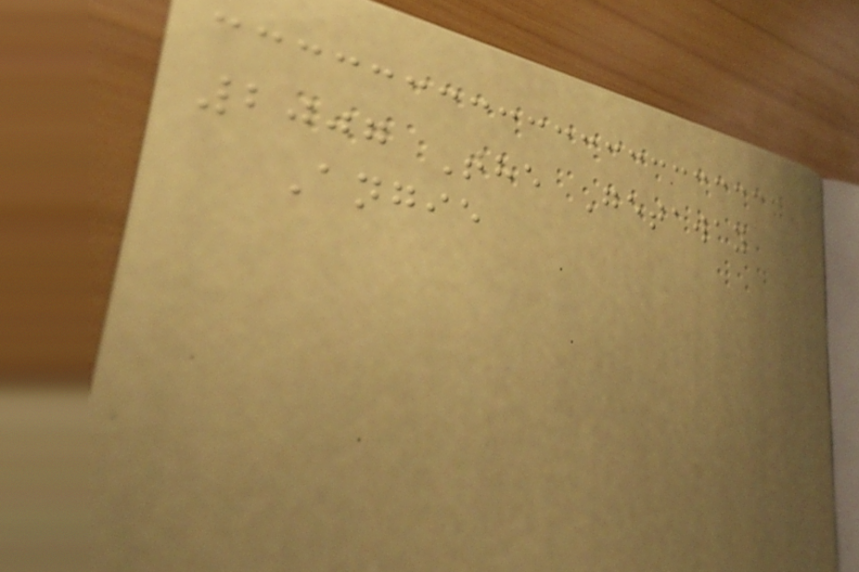2007 The Getaway
Angie
